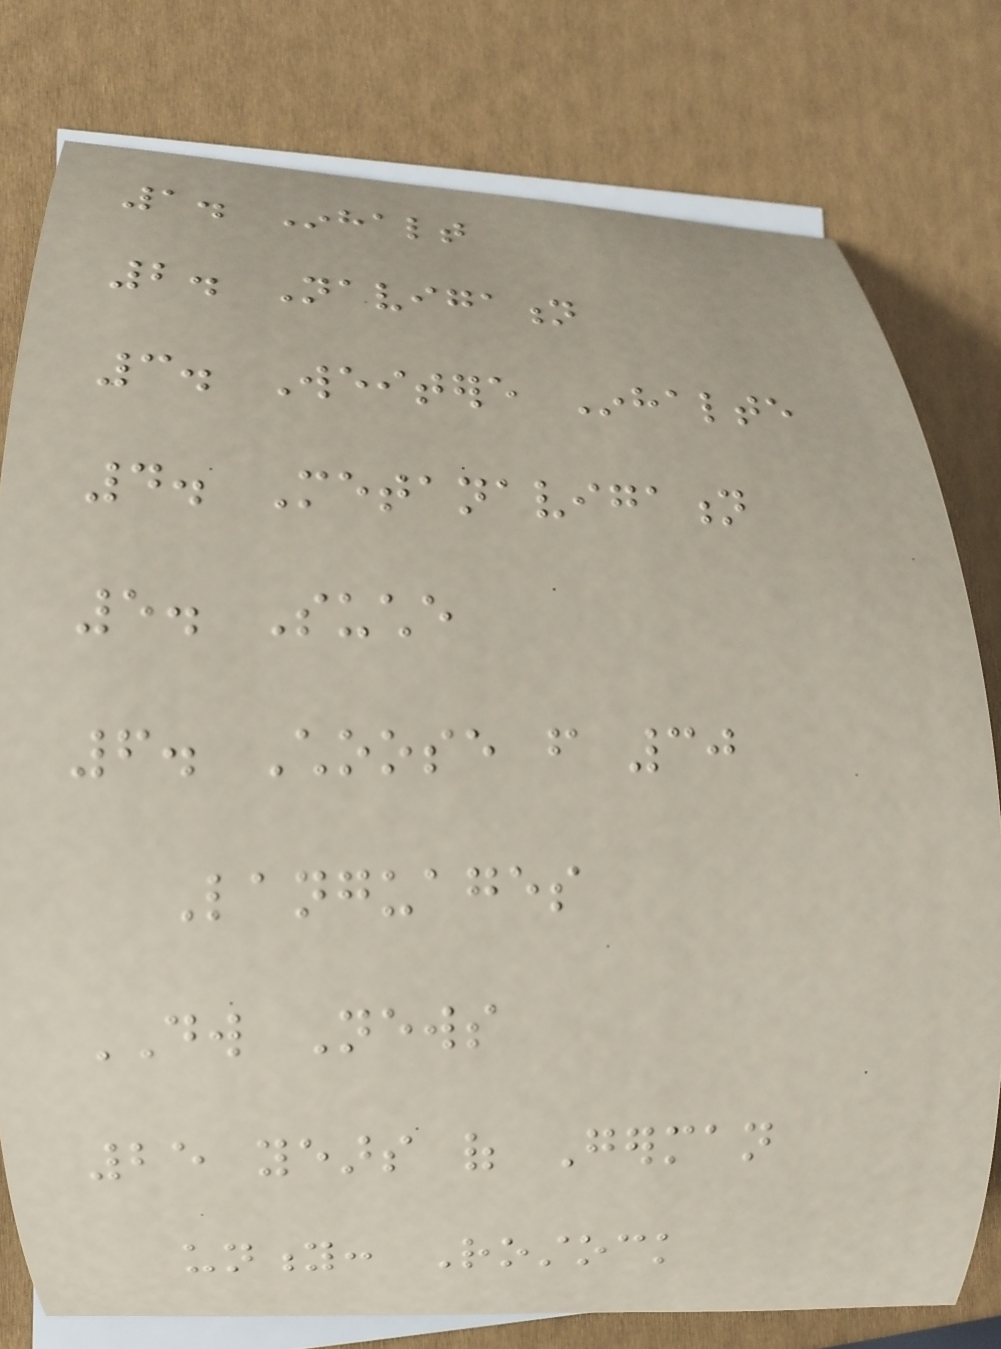1. Inhalt
2. Navigation
3. Weitere Inhalte
4. Metanavigation
5. Suche
6. Choose from 30
Languages
DW News
25 years of German
unity: Rostock
